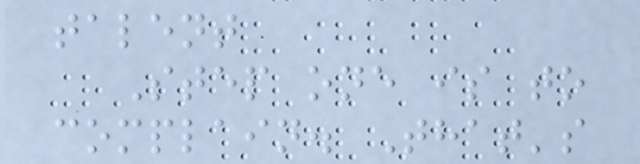talent
Step one is to
complain. That's
